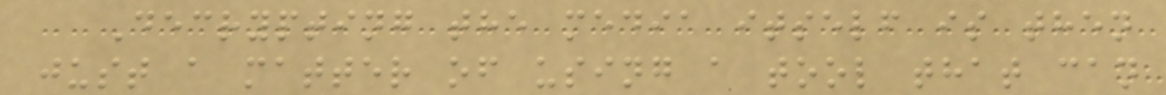Decrypting the media itself is then
just a matter of using a tool that can
